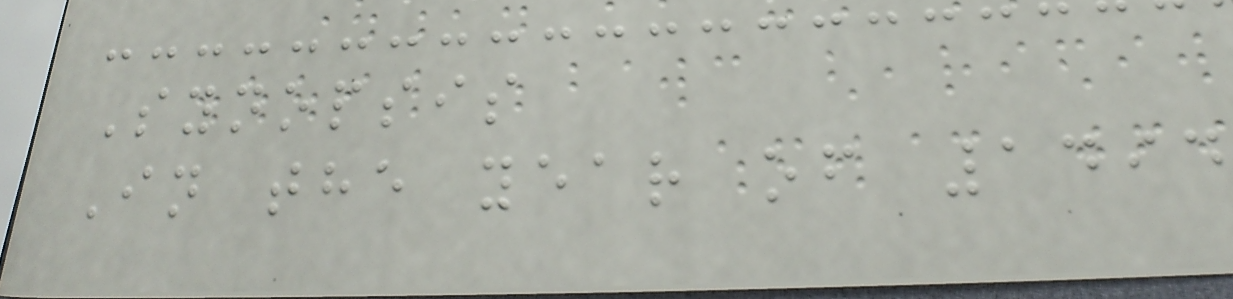Synopsis
In the year of 1494
